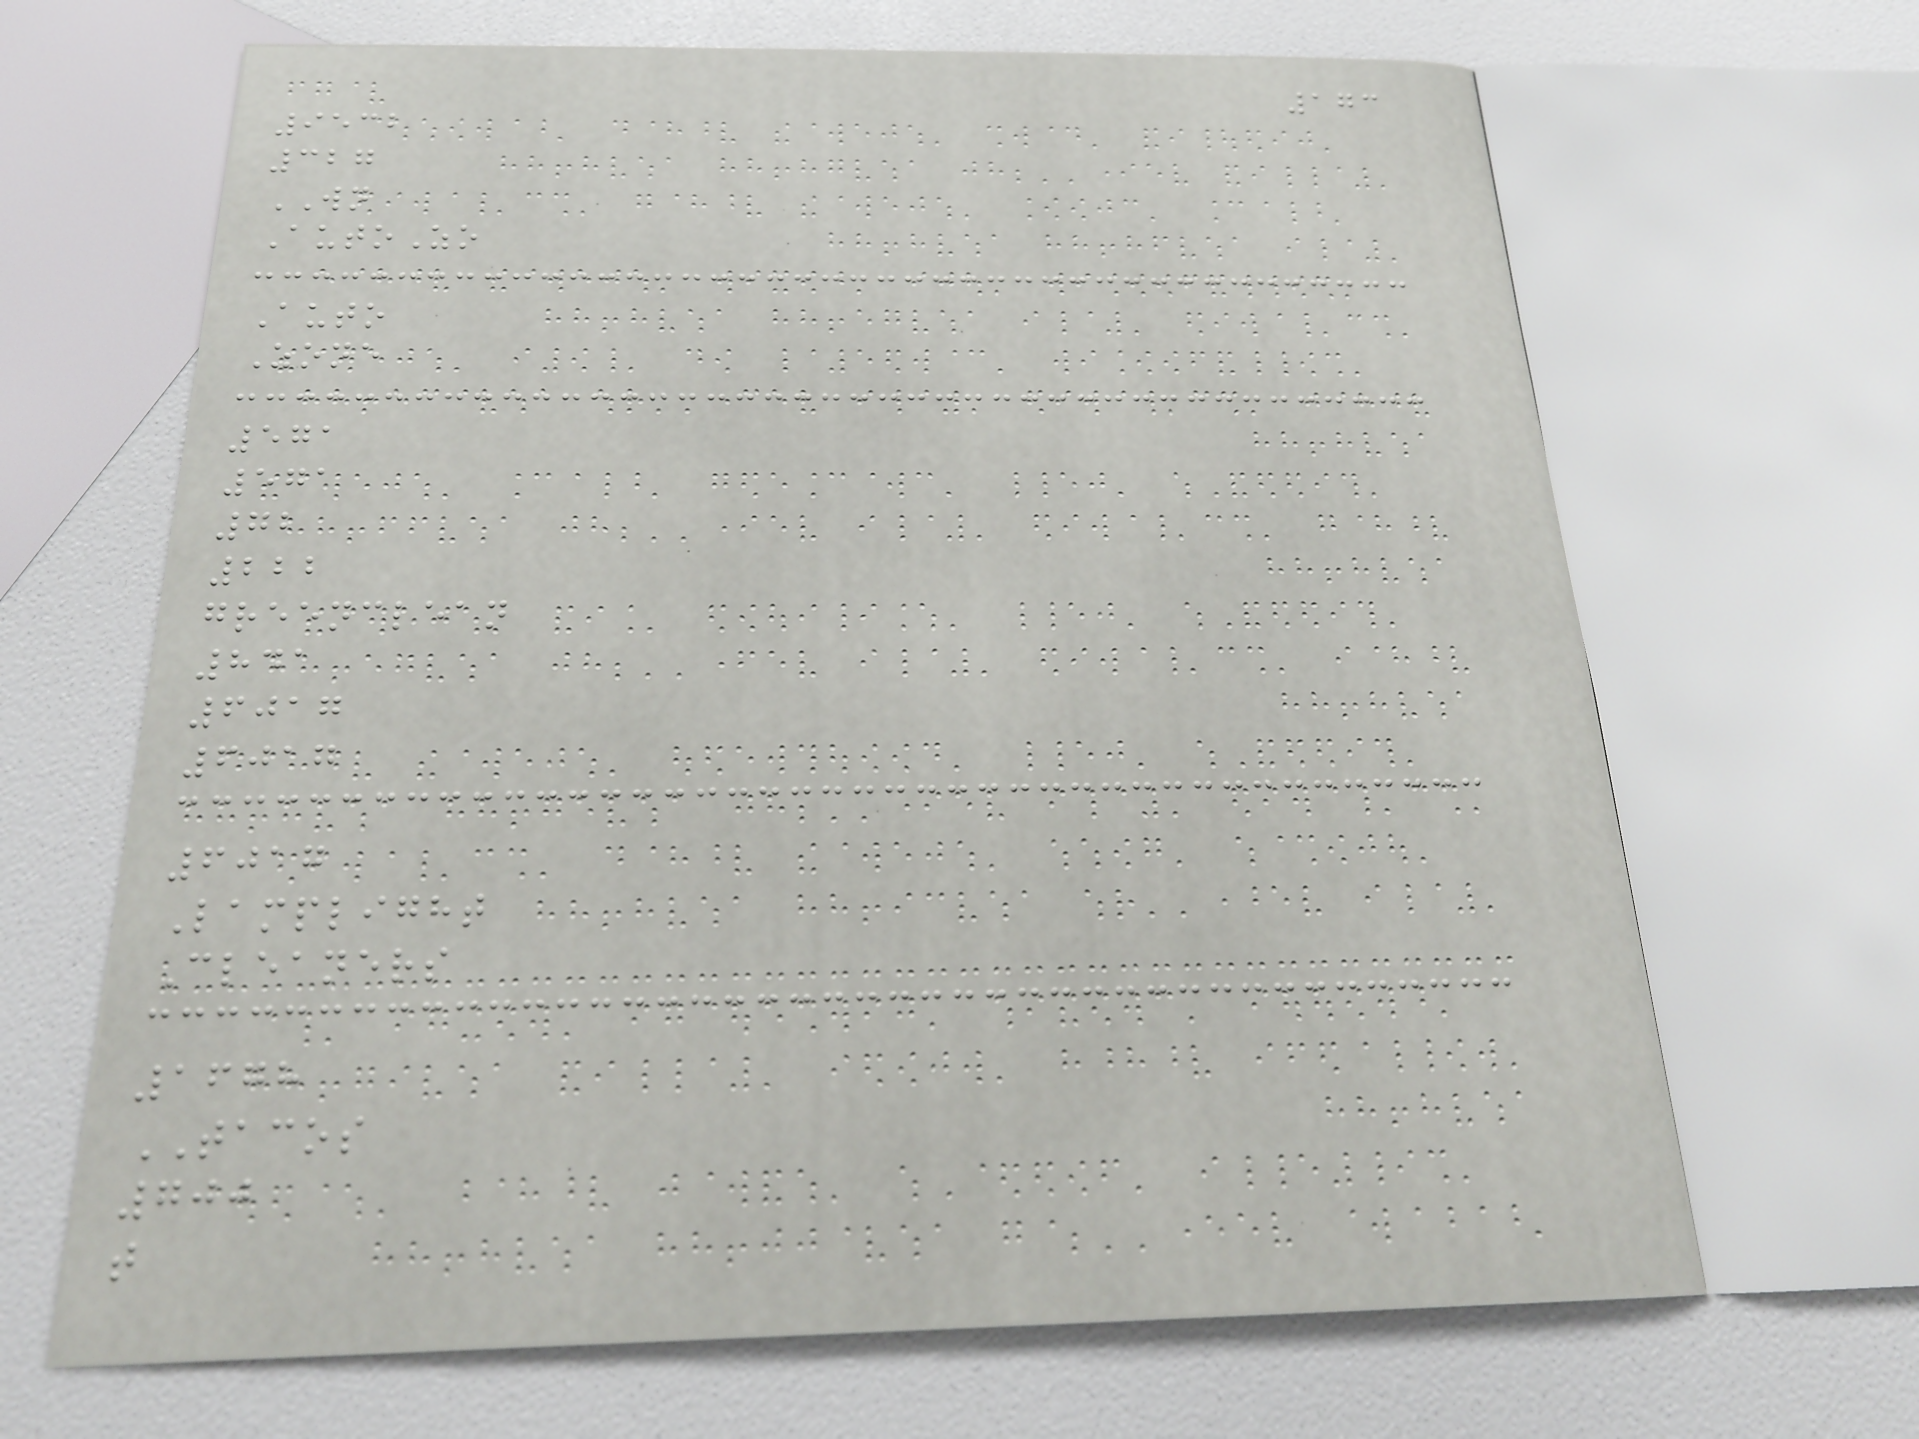173
9532
327
WN
AutoZo
Auto
Zone
571
571
72
222
greenclean
841
6017
6017
6017
Lamplight
Cleaners
1678
TACOS
700
t
